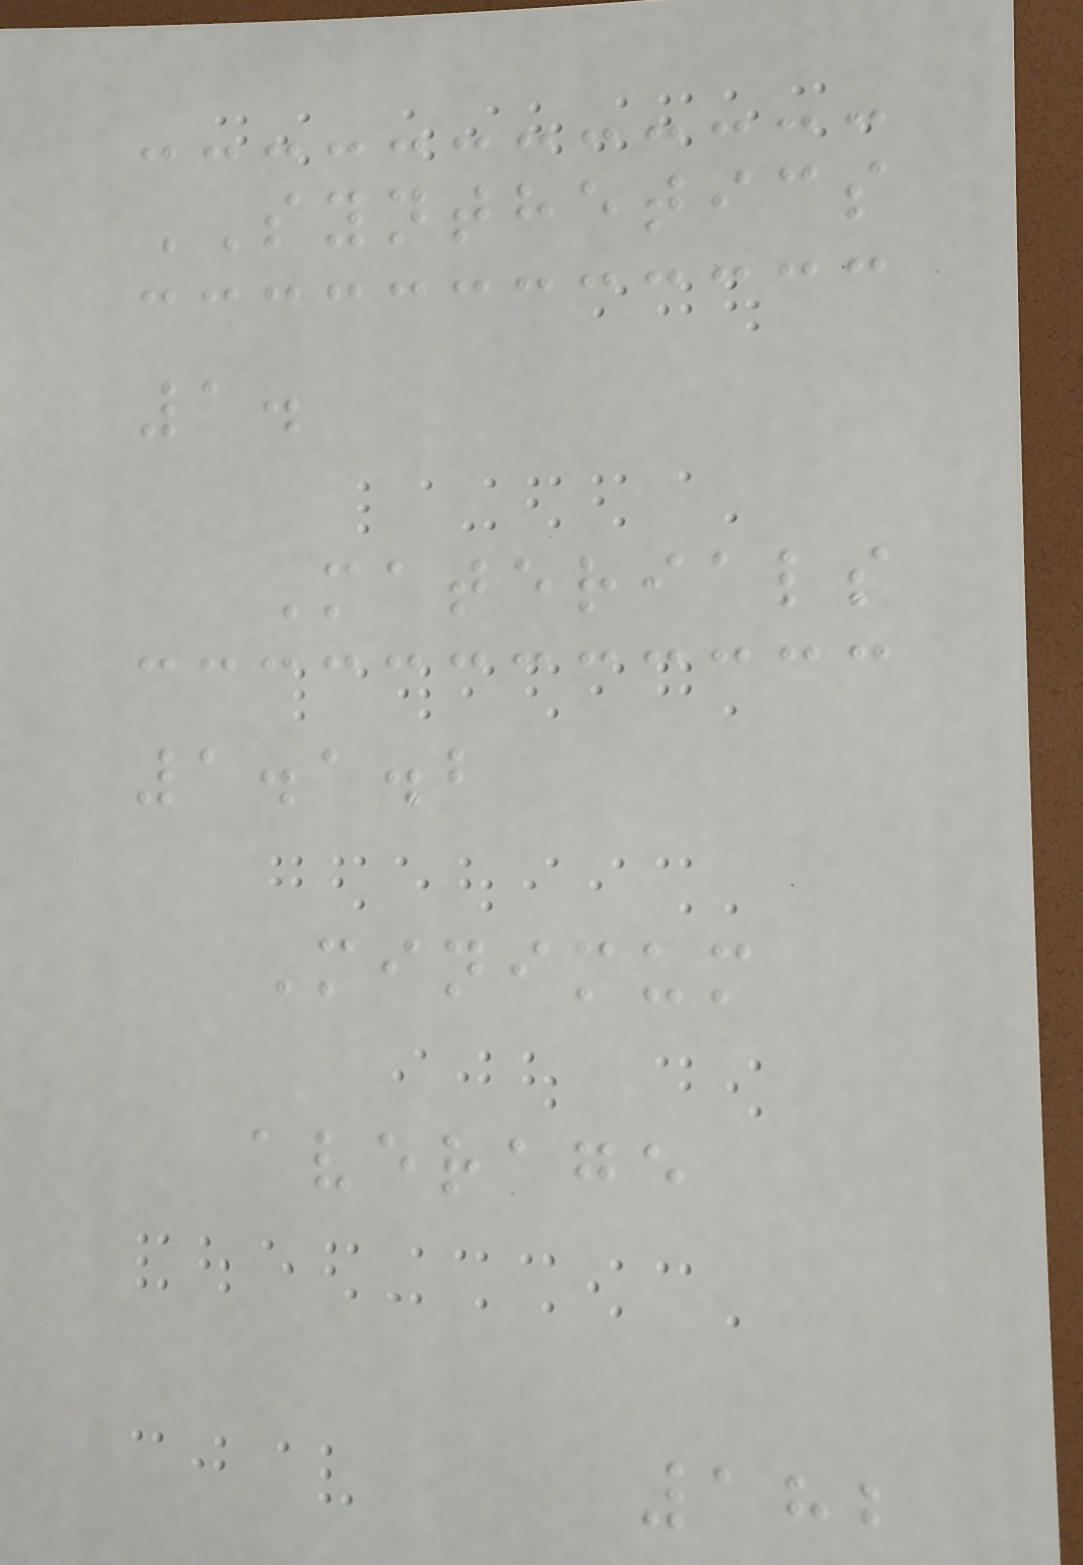SYNTHETICS
1.
Materials
1.1.2
Minimum
average
182
